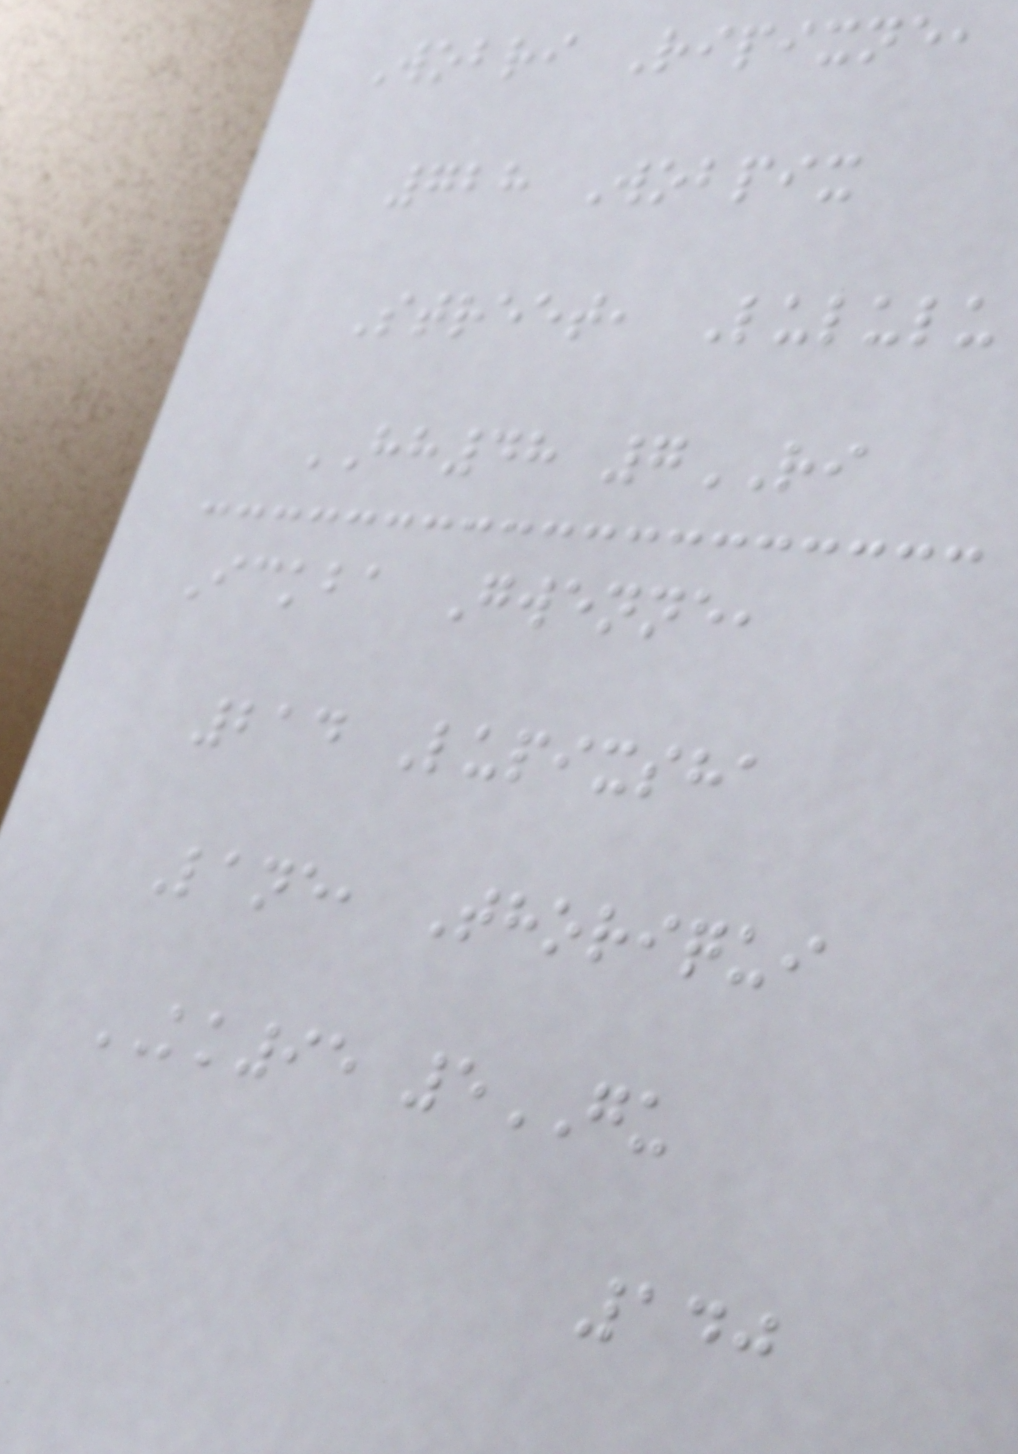Wobri Ripixne,
728 Wobpix
Street, Lululu
HH48 7RI
Ickba Gwenne,
214 Lupixsha
Lane, Thoriqui
KK95 5GU
140
